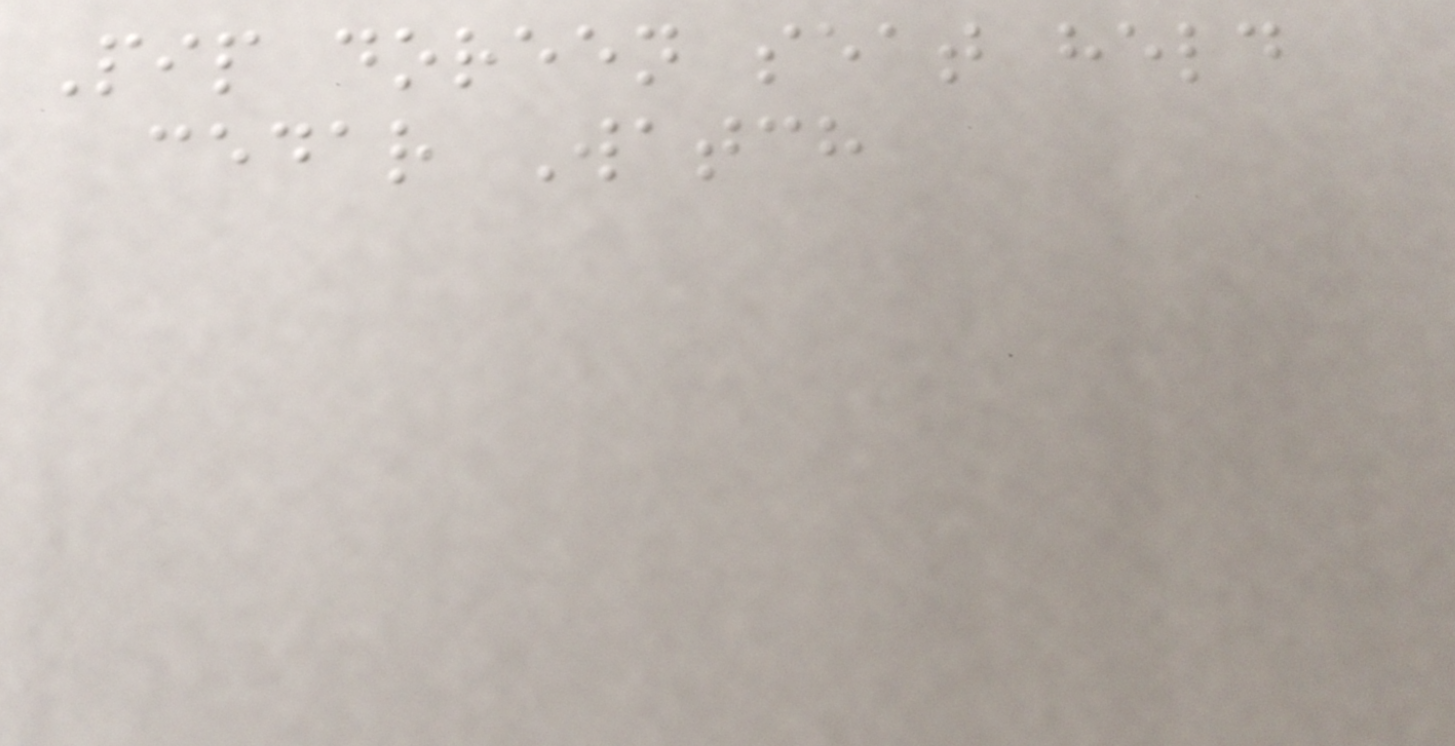Pip doreen seat held
cedar Watch
